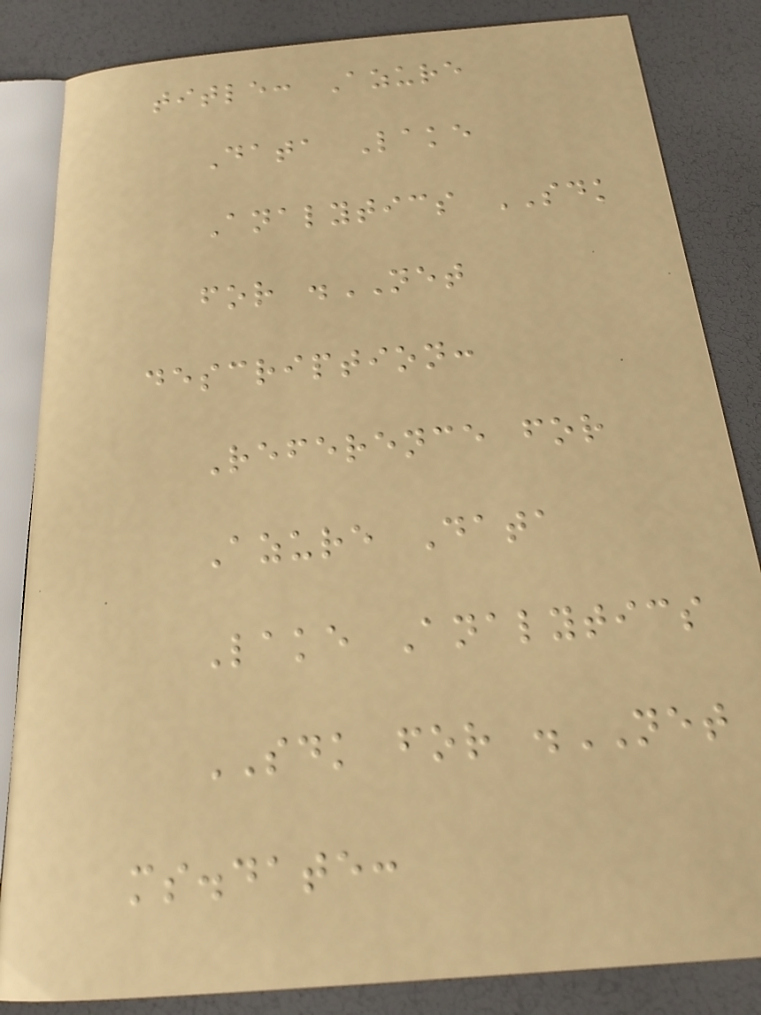title: Azure
Data Lake
Analytics SDK
for .NET
description:
Reference for
Azure Data
Lake Analytics
SDK for .NET
ms.date:
